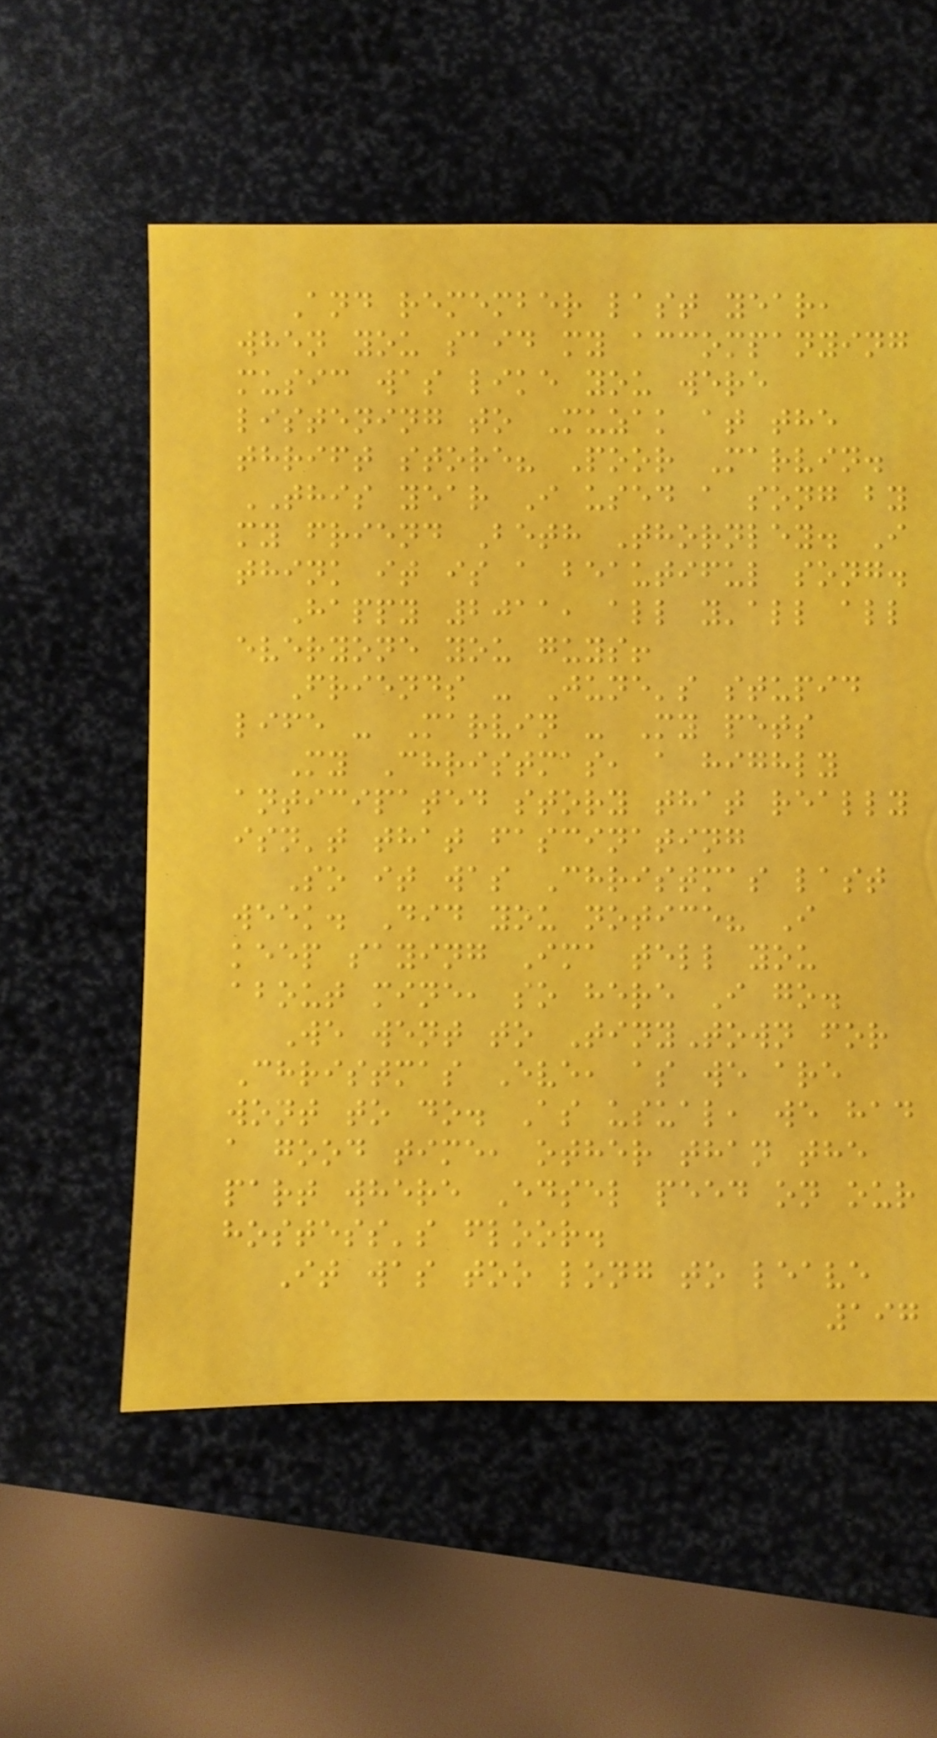And remember last year,
when you said my accompanying
music was like you were
listening to Muzak at the
thrift store? Poor Marvin.
THIS year I used a song by
my friend Beth Thornley. I
think it is a beautiful song.
Happy 2011, all y'all all
everyone you guys!
Friends - June's stupid
life - Marvin - My pets
My Christmas, a highly
anticipated story that really
isn't that fascinating
So it was Christmas last
week. Did you notice? I
keep saying Ima tell you
about mine, so here I go.
We went to TinyTown for
Christmas Eve, as we are
wont to do. As usual, we had
a good time, other than the
part where Edsel peed on our
hostess's floor.
It was too long to leave
197
